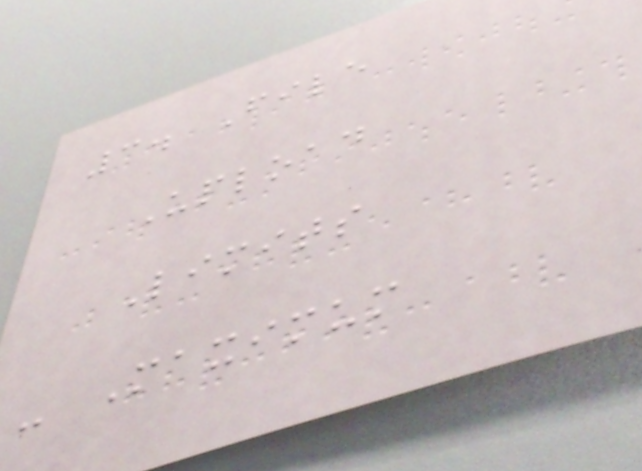3. File
Upload
Limits
- Maximum
